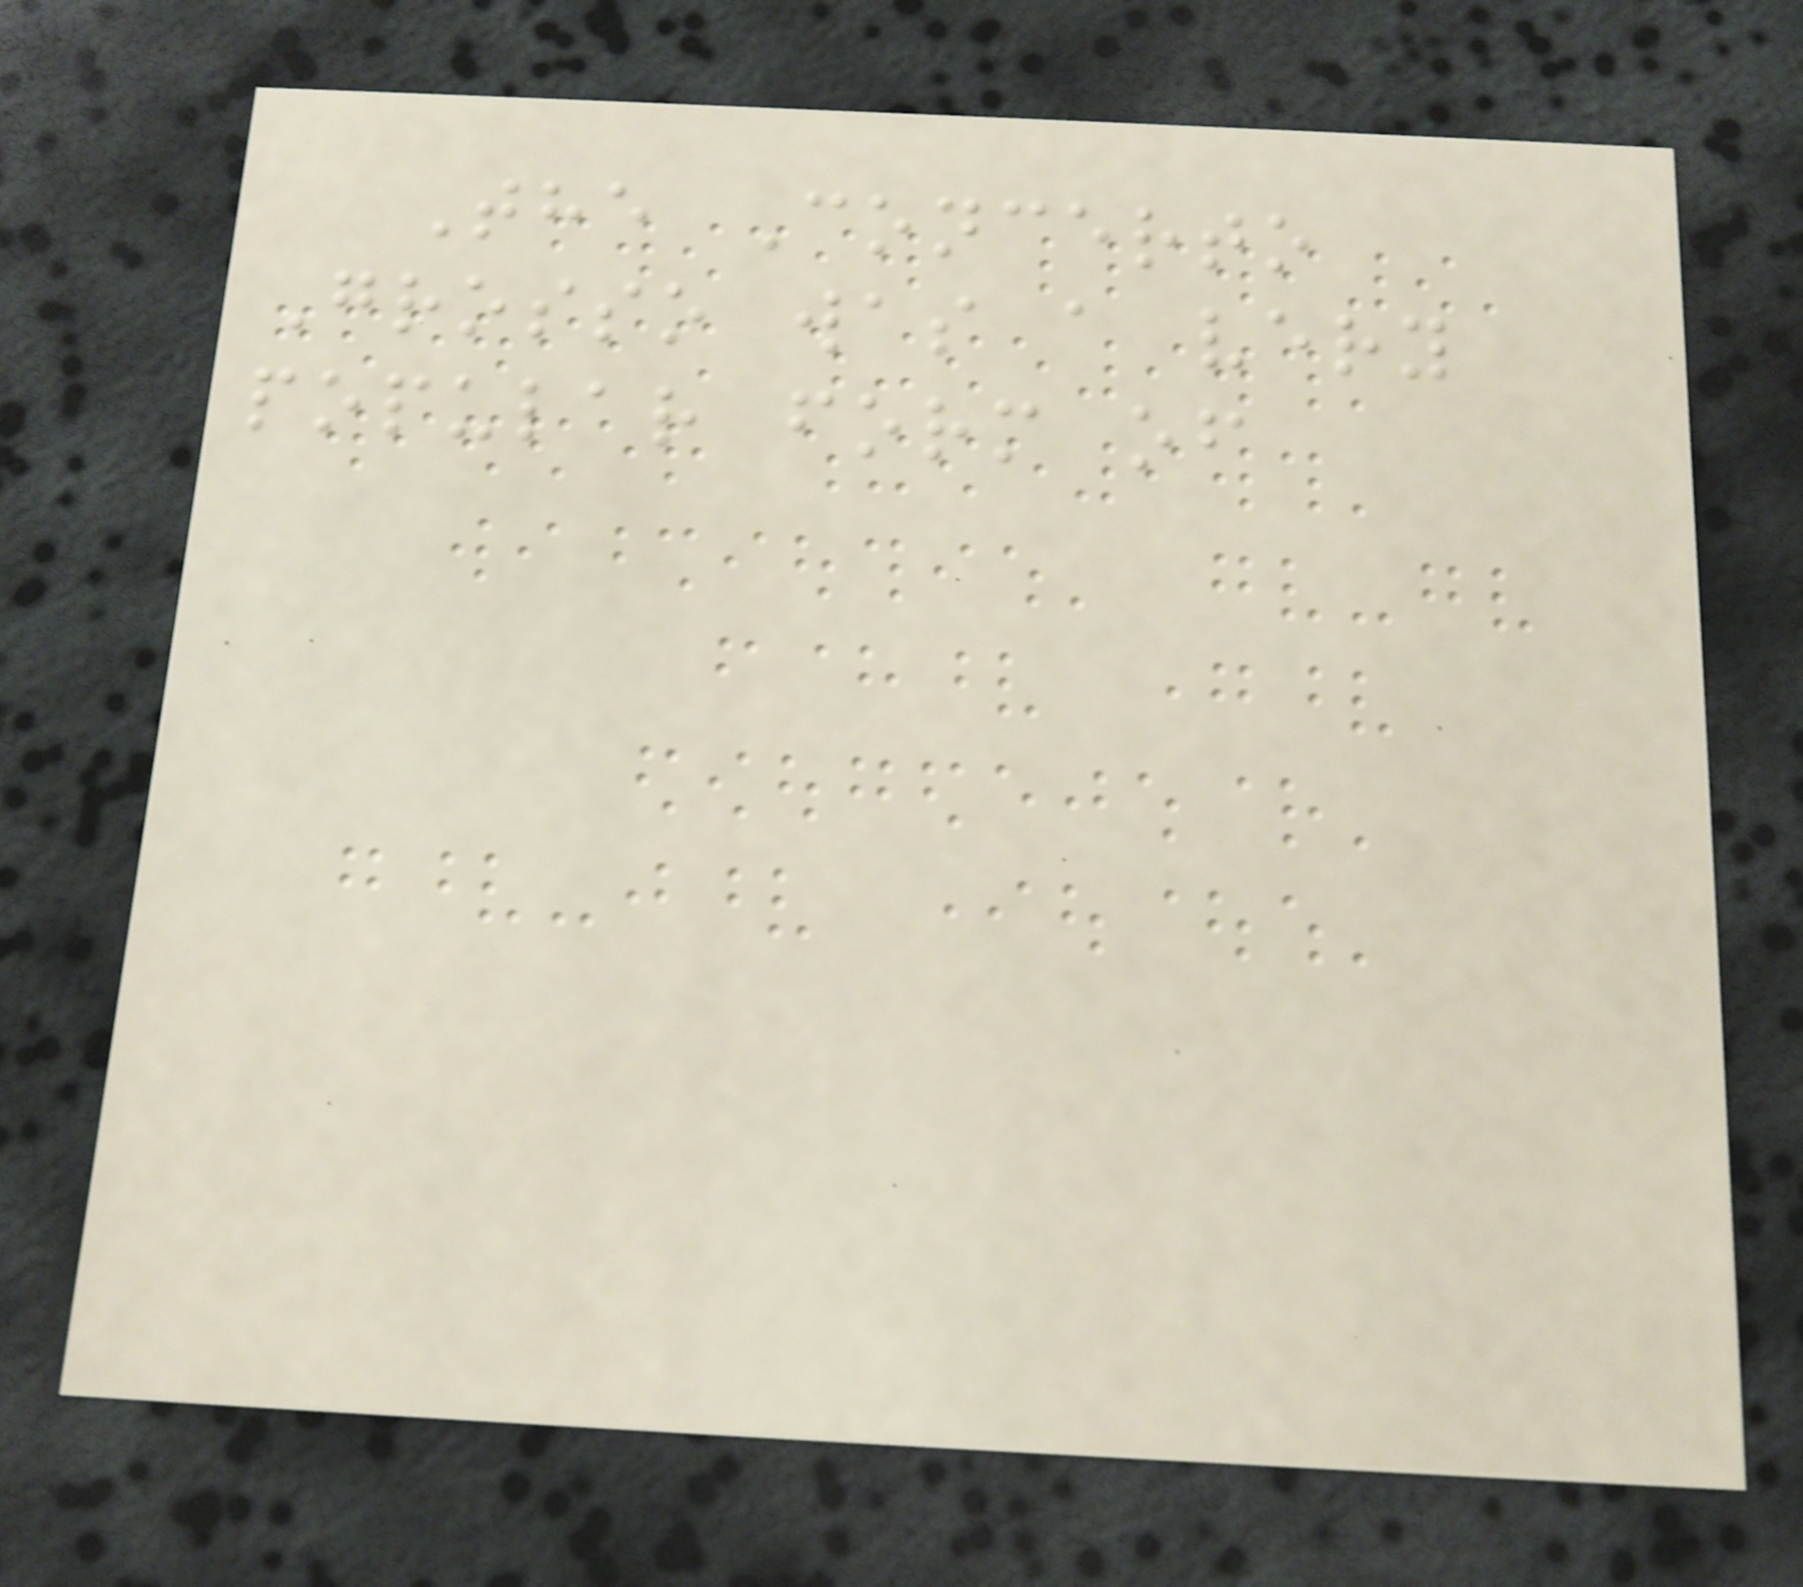The Concerto
Grosso was a very
popular form of
